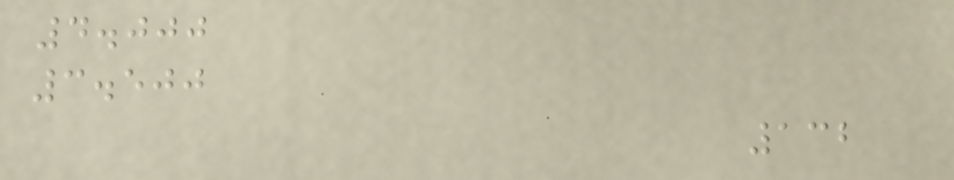4.000
3.500
132
